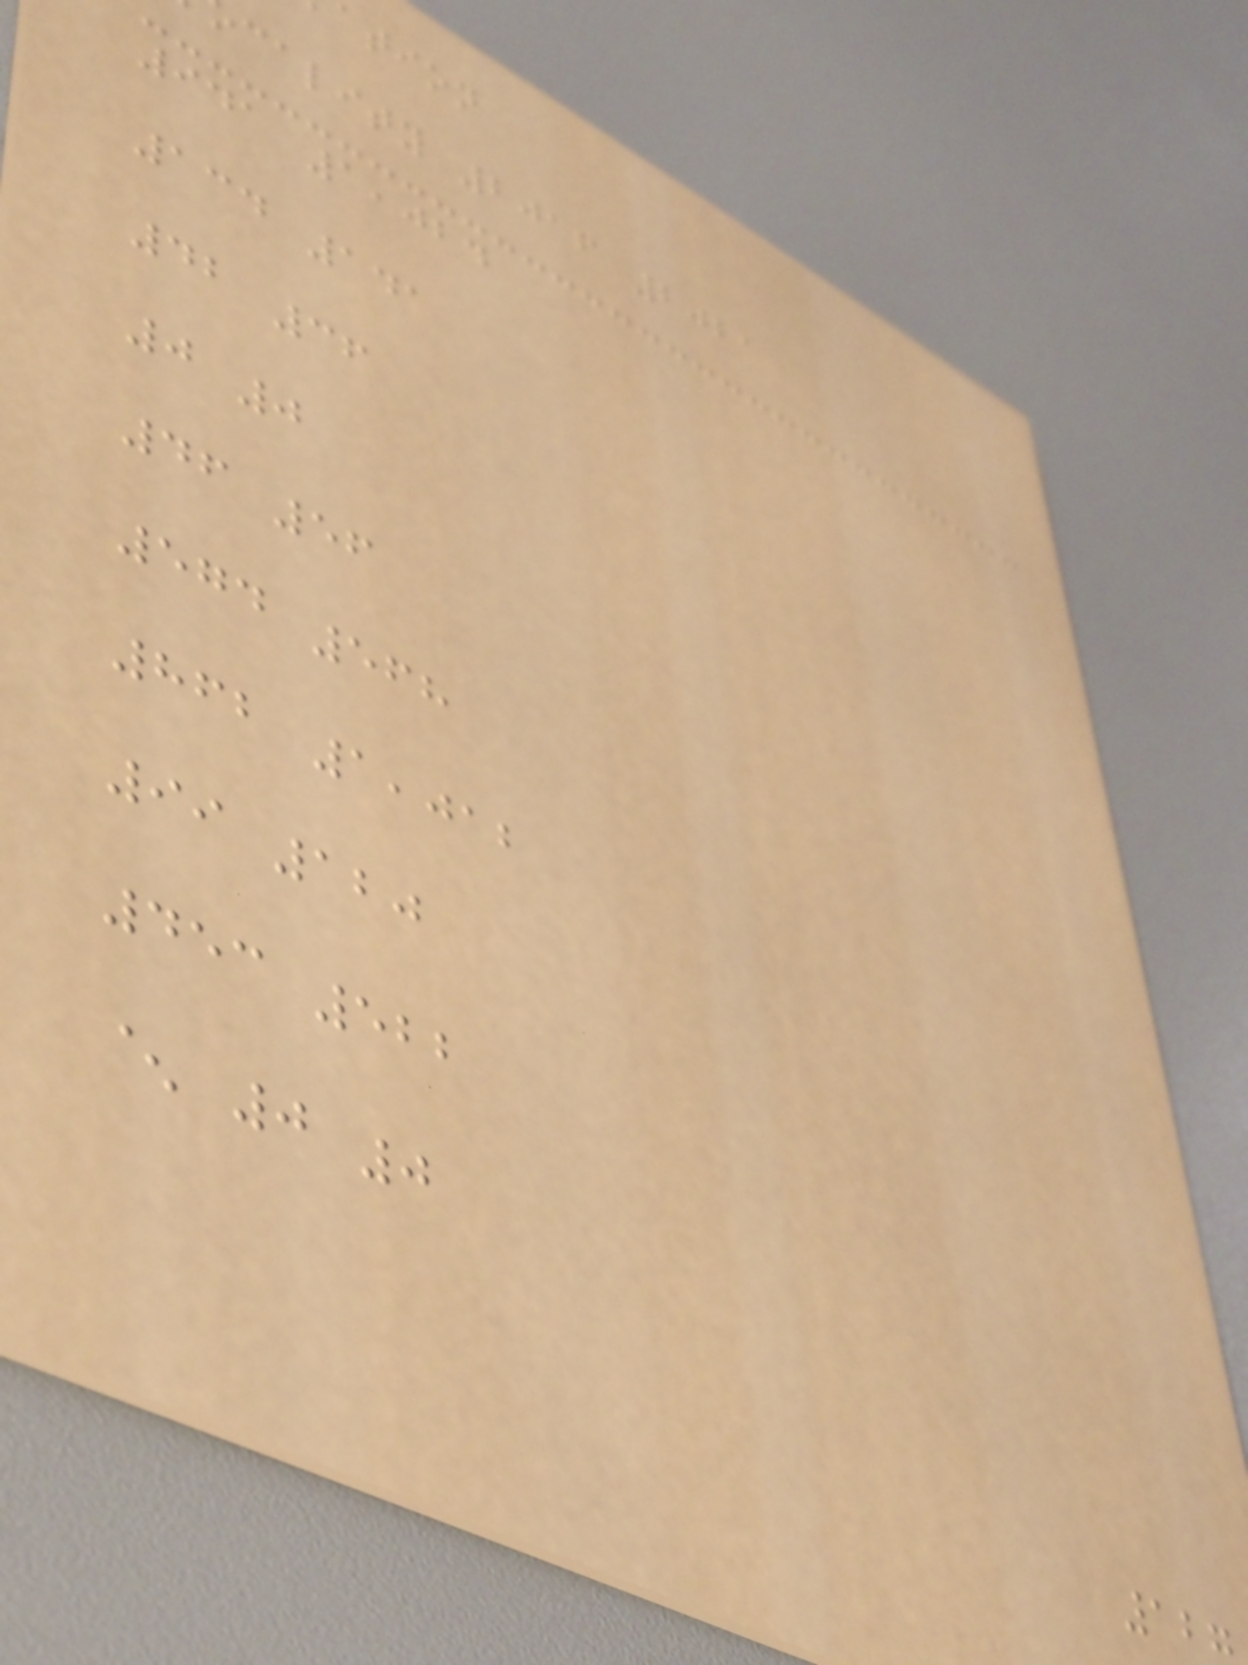ation
cality 2016 2021
941 1,024
134 141
42 36
0 0
46 56
574 568
862 1,012
99 120
453 522
^ 0 0
